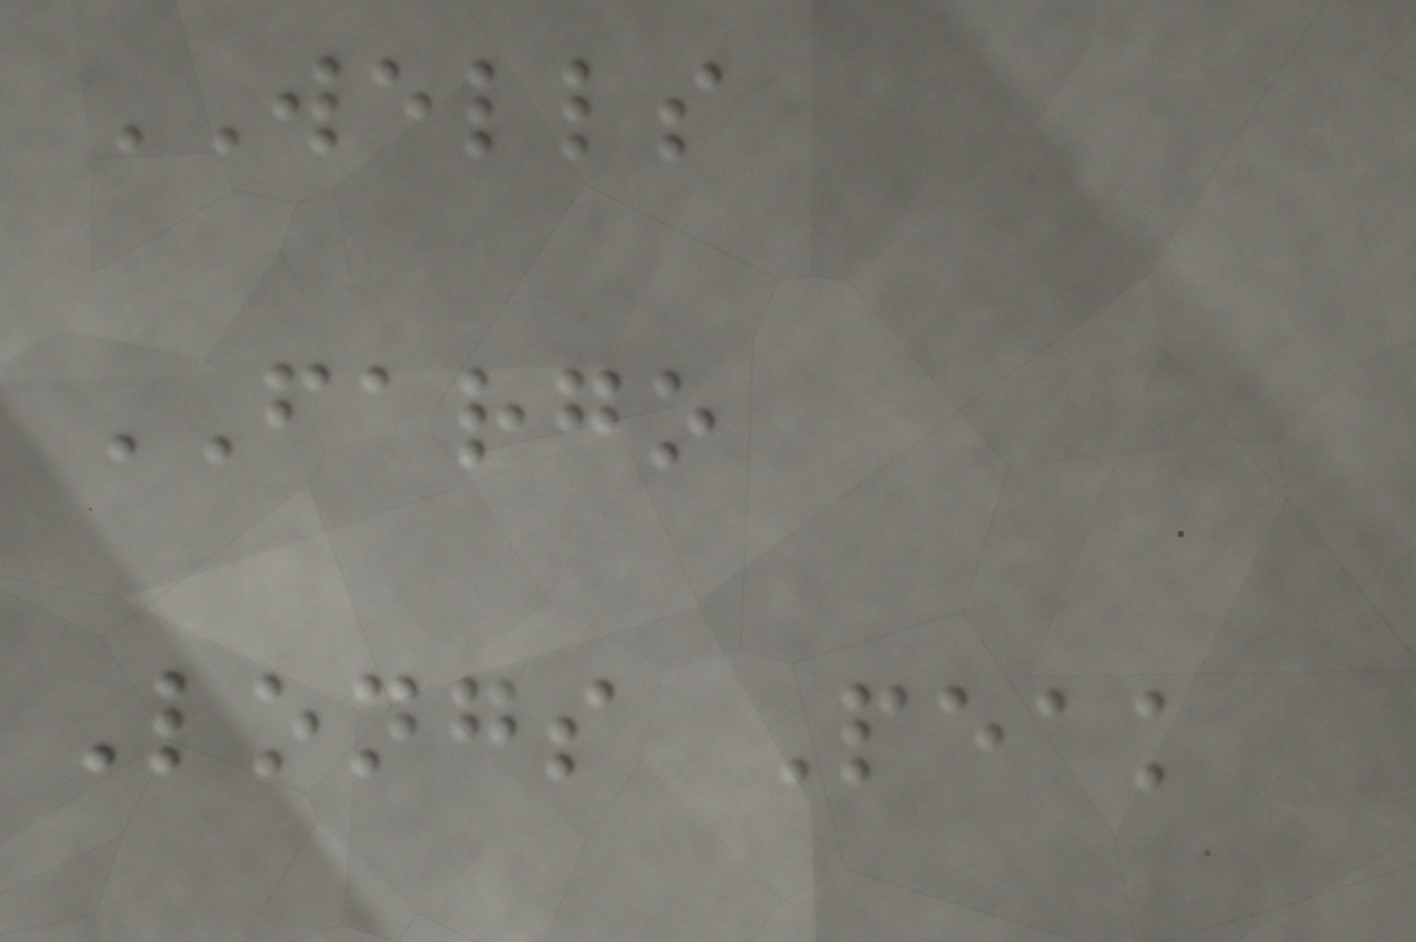WELLS
FARGO
Longs Peak
